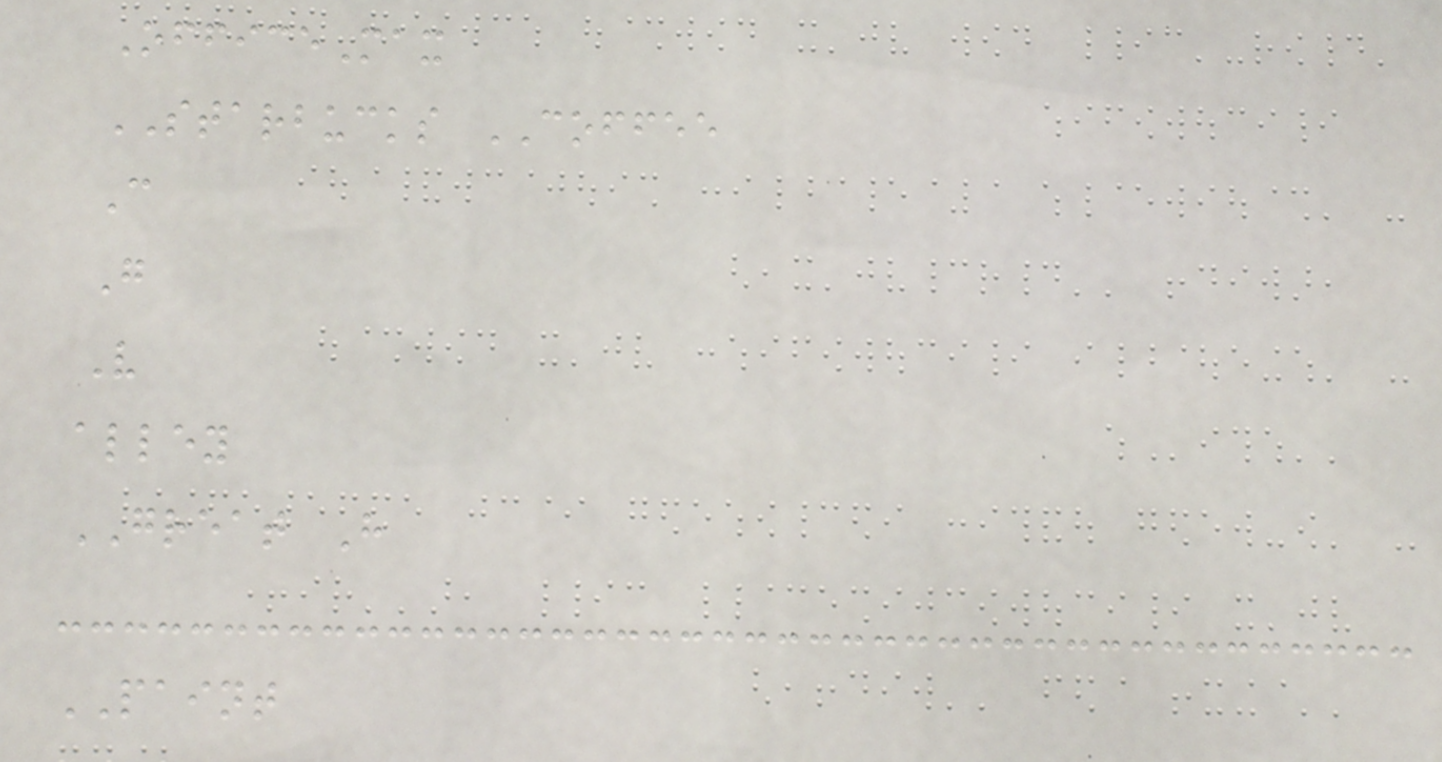OfficeMax
STARBUCKS COFFEE
C
G
V
alley
GREAT H
PAINT
